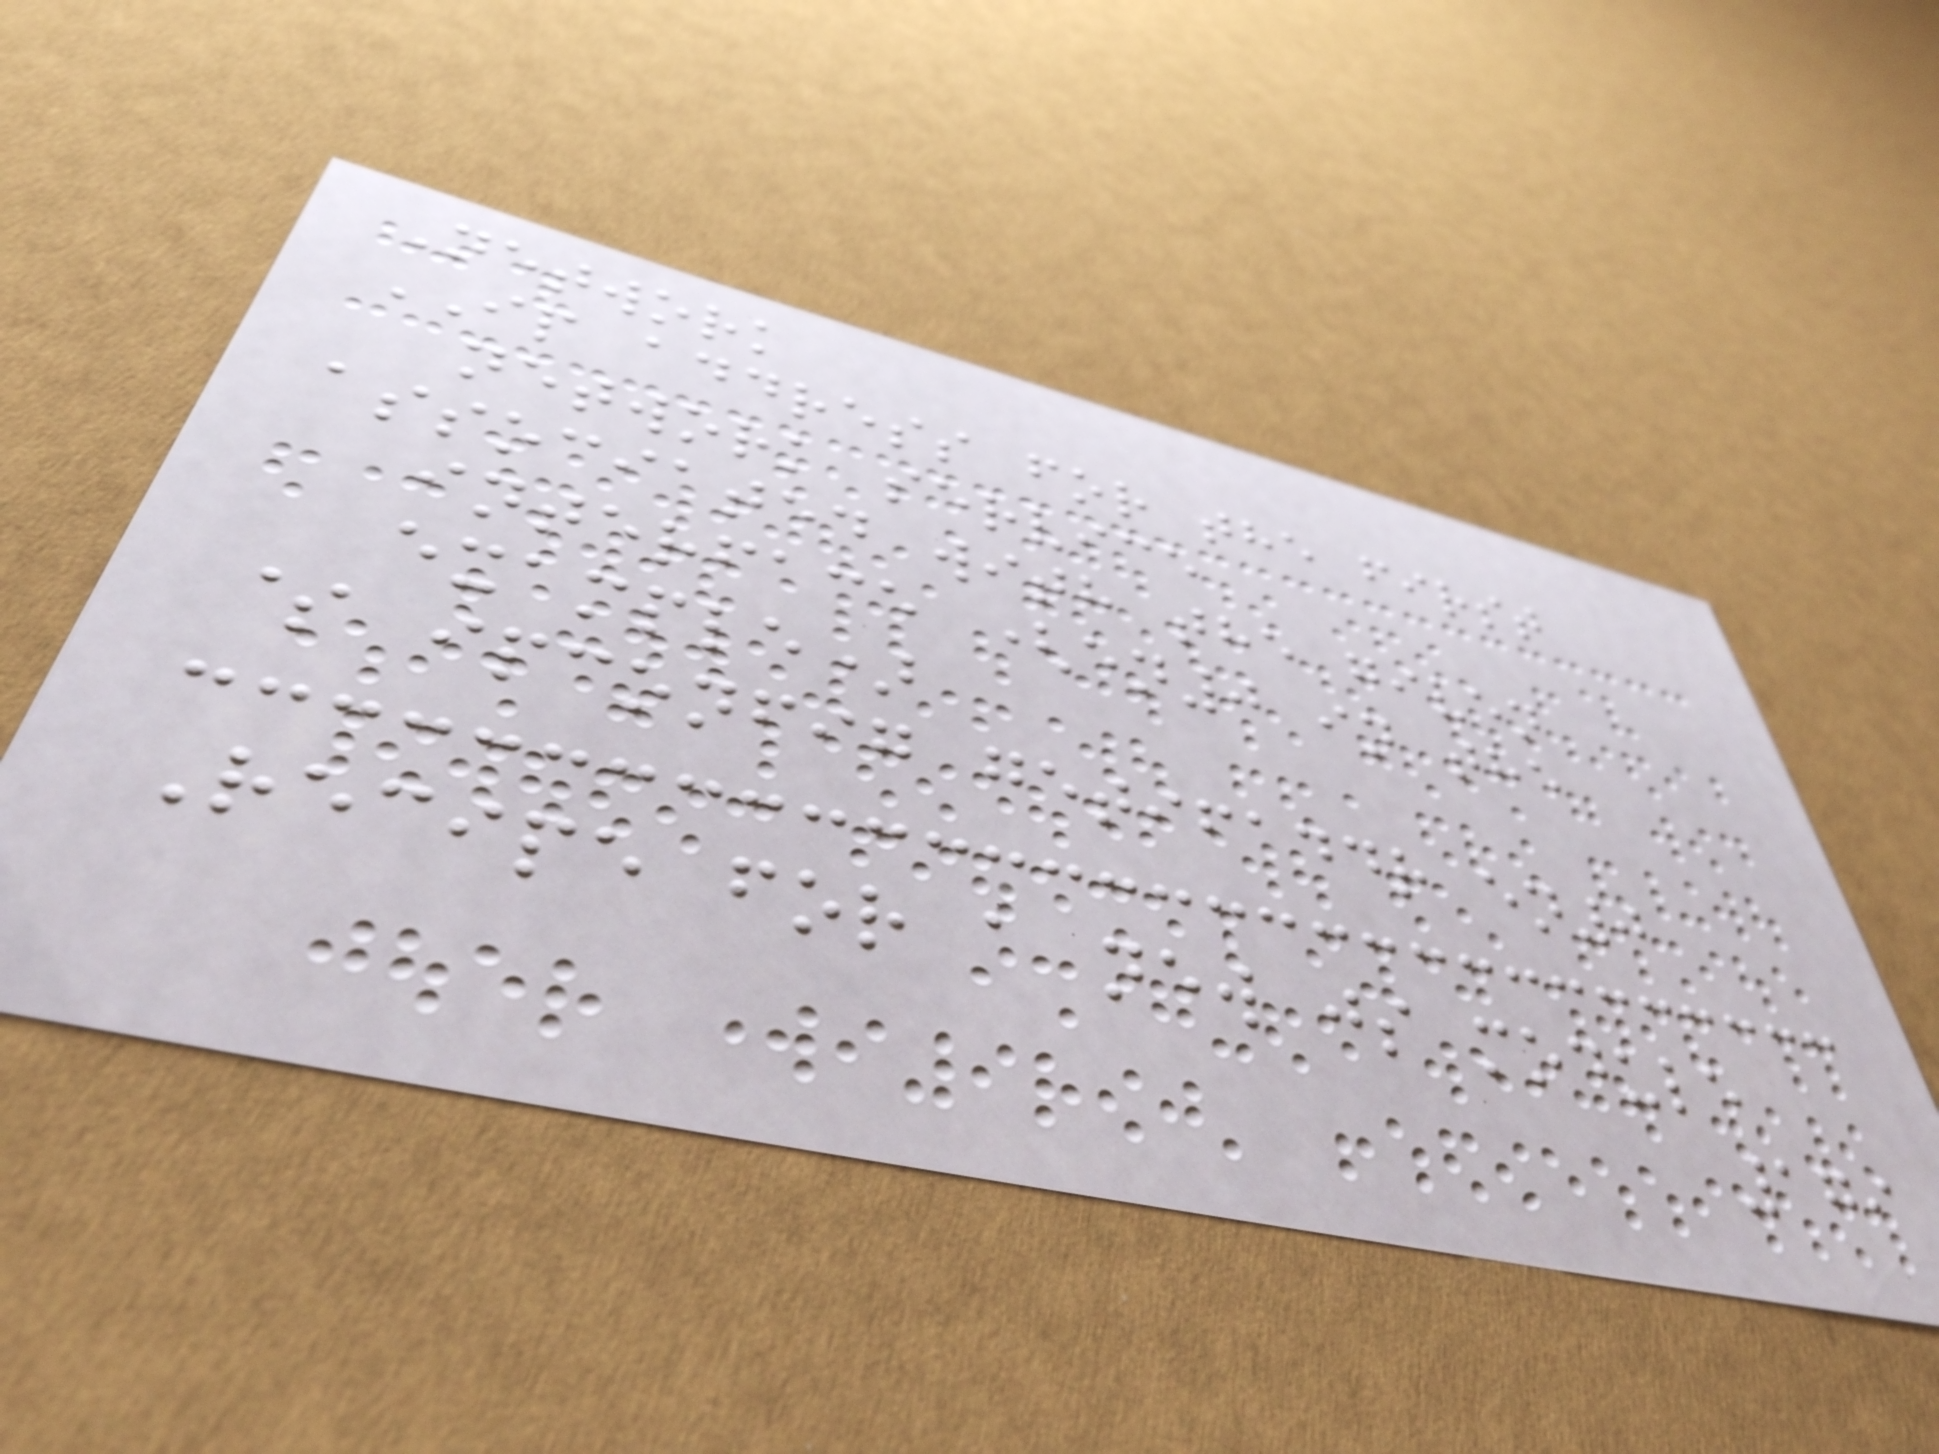Network
IP address for the first
network service
associated with the given
interface (en0 in the
example)
$ ipconfig getifaddr en0
Recipe for a new js module
179
